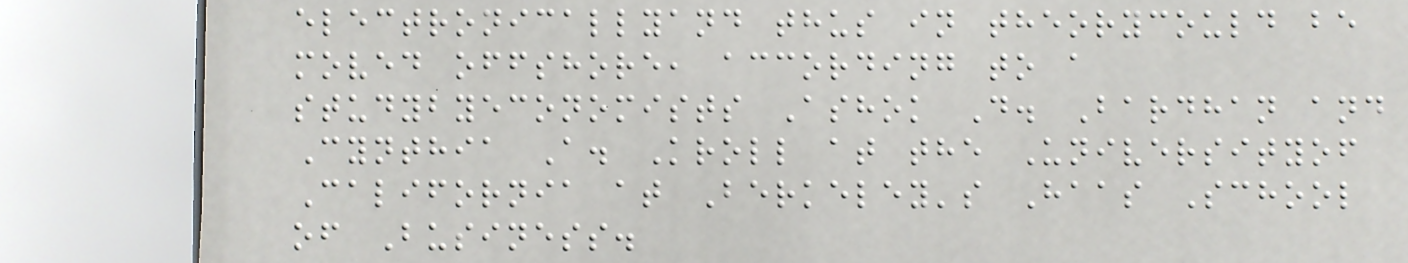electronicallyand thus in theorycould be
moved offshore, according to a
studybyeconomists Ashok D. Bardhan and
Cynthia A. Kroll at the Universityof
California at Berkeley's Haas School
of Business.
